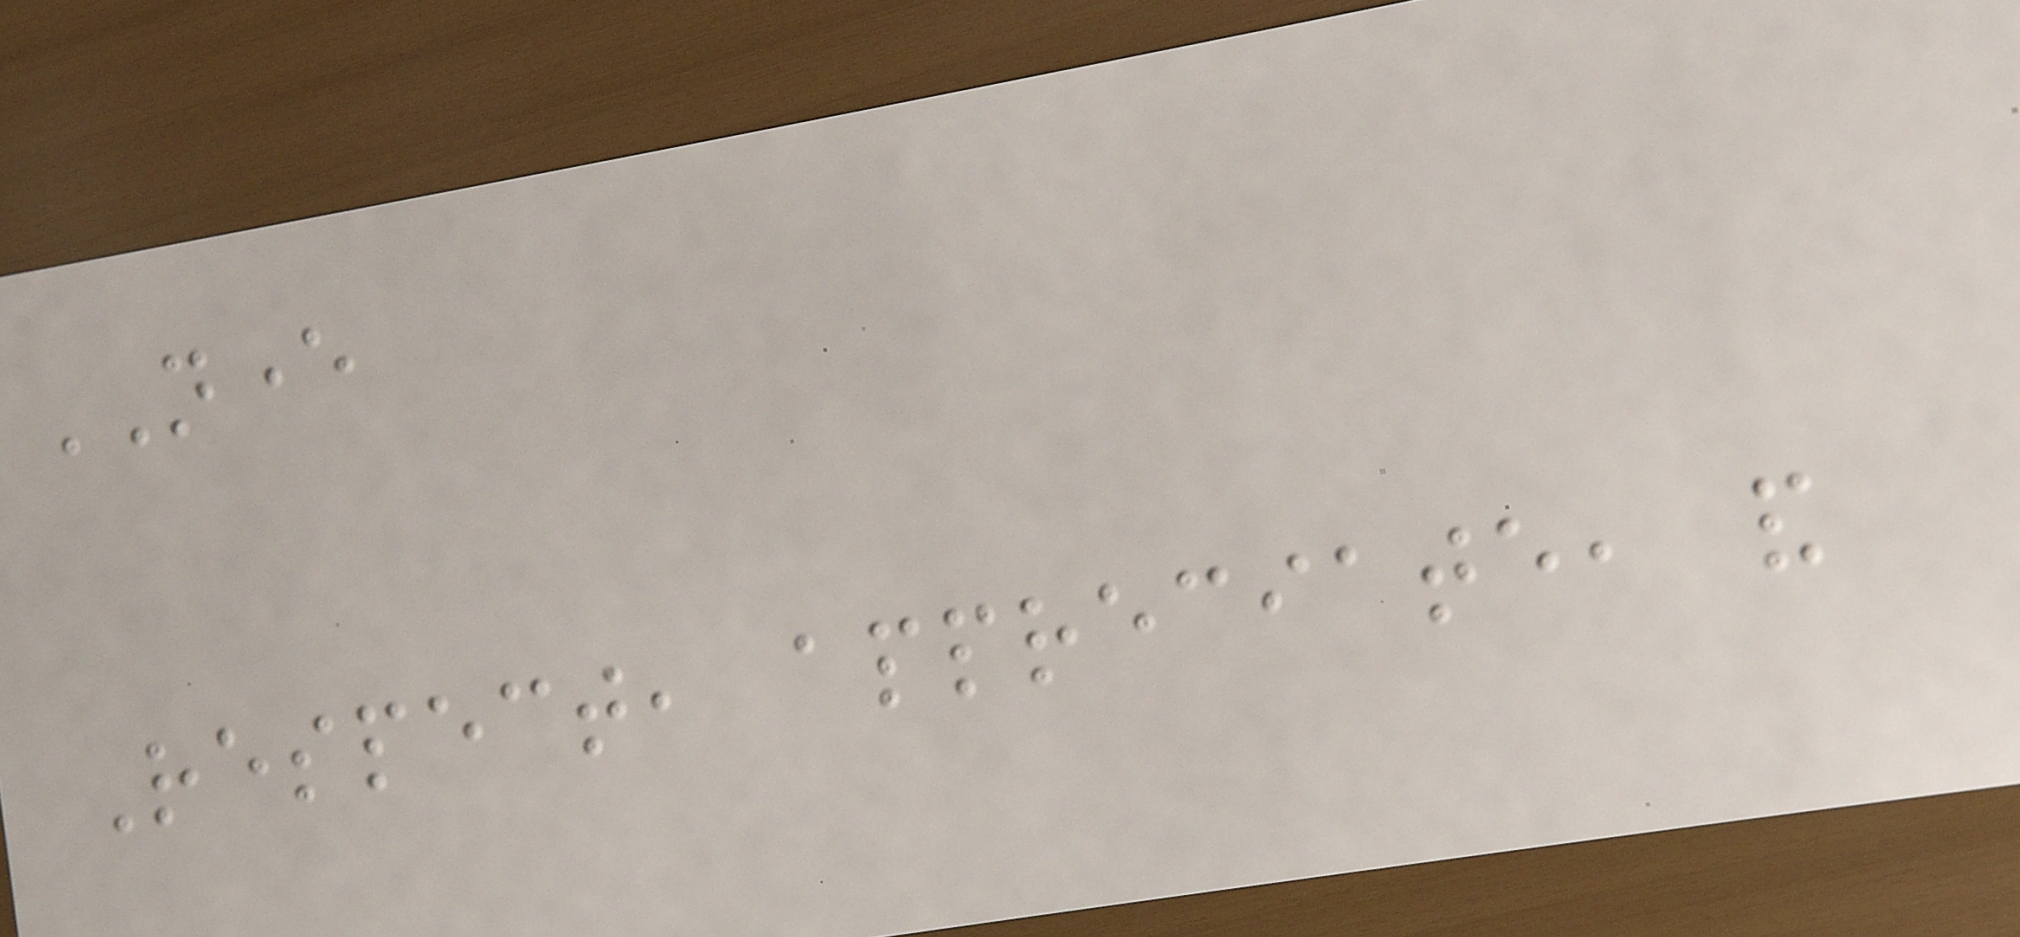NEVER
Respect, appreciate, and
